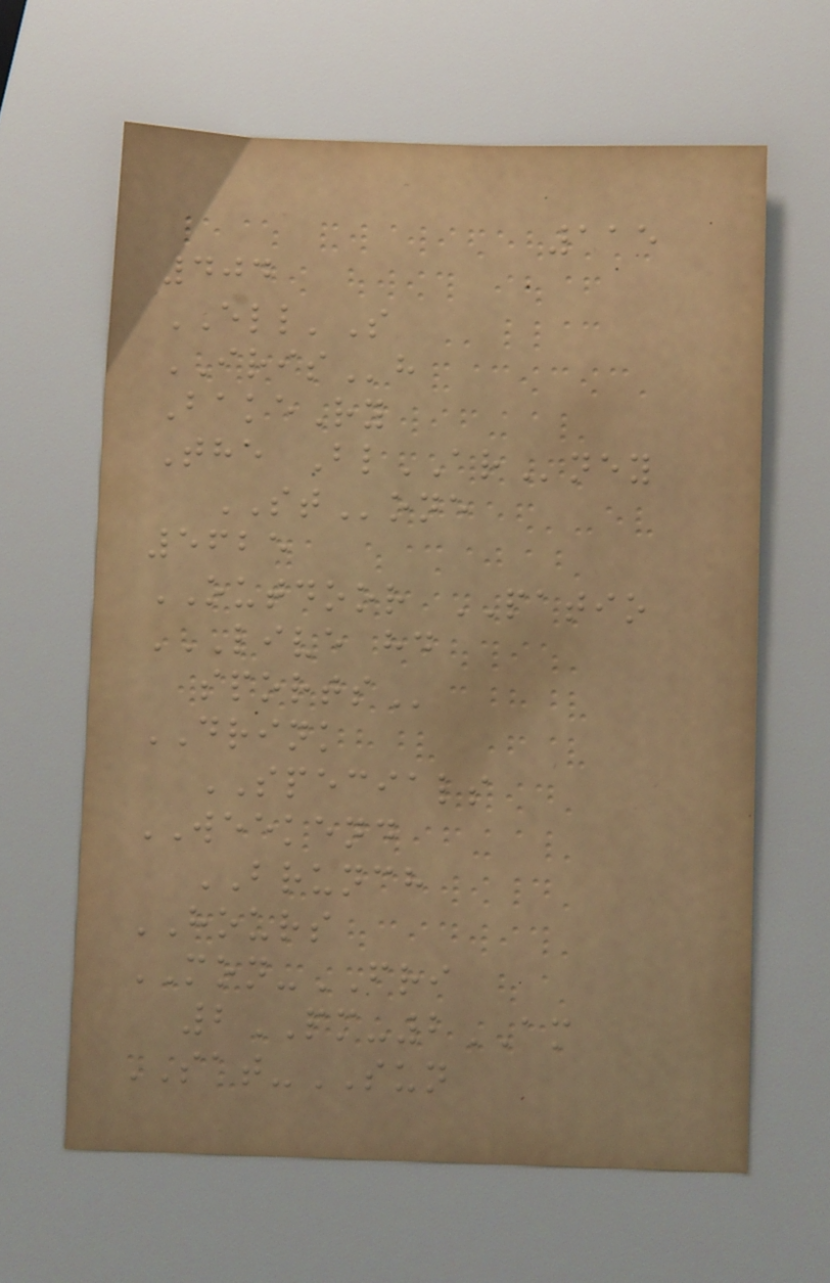115
404
ELL'S
IRISh
BakeRy
The BlARney
STone
5625
OUTDOOR PATIO
LIVE HD
SPORTS
DRINK
SPECIALS
WEEKEND
BRUNCH
HOURS
MON-FRI
2PM-2AM
SAT-SUN
